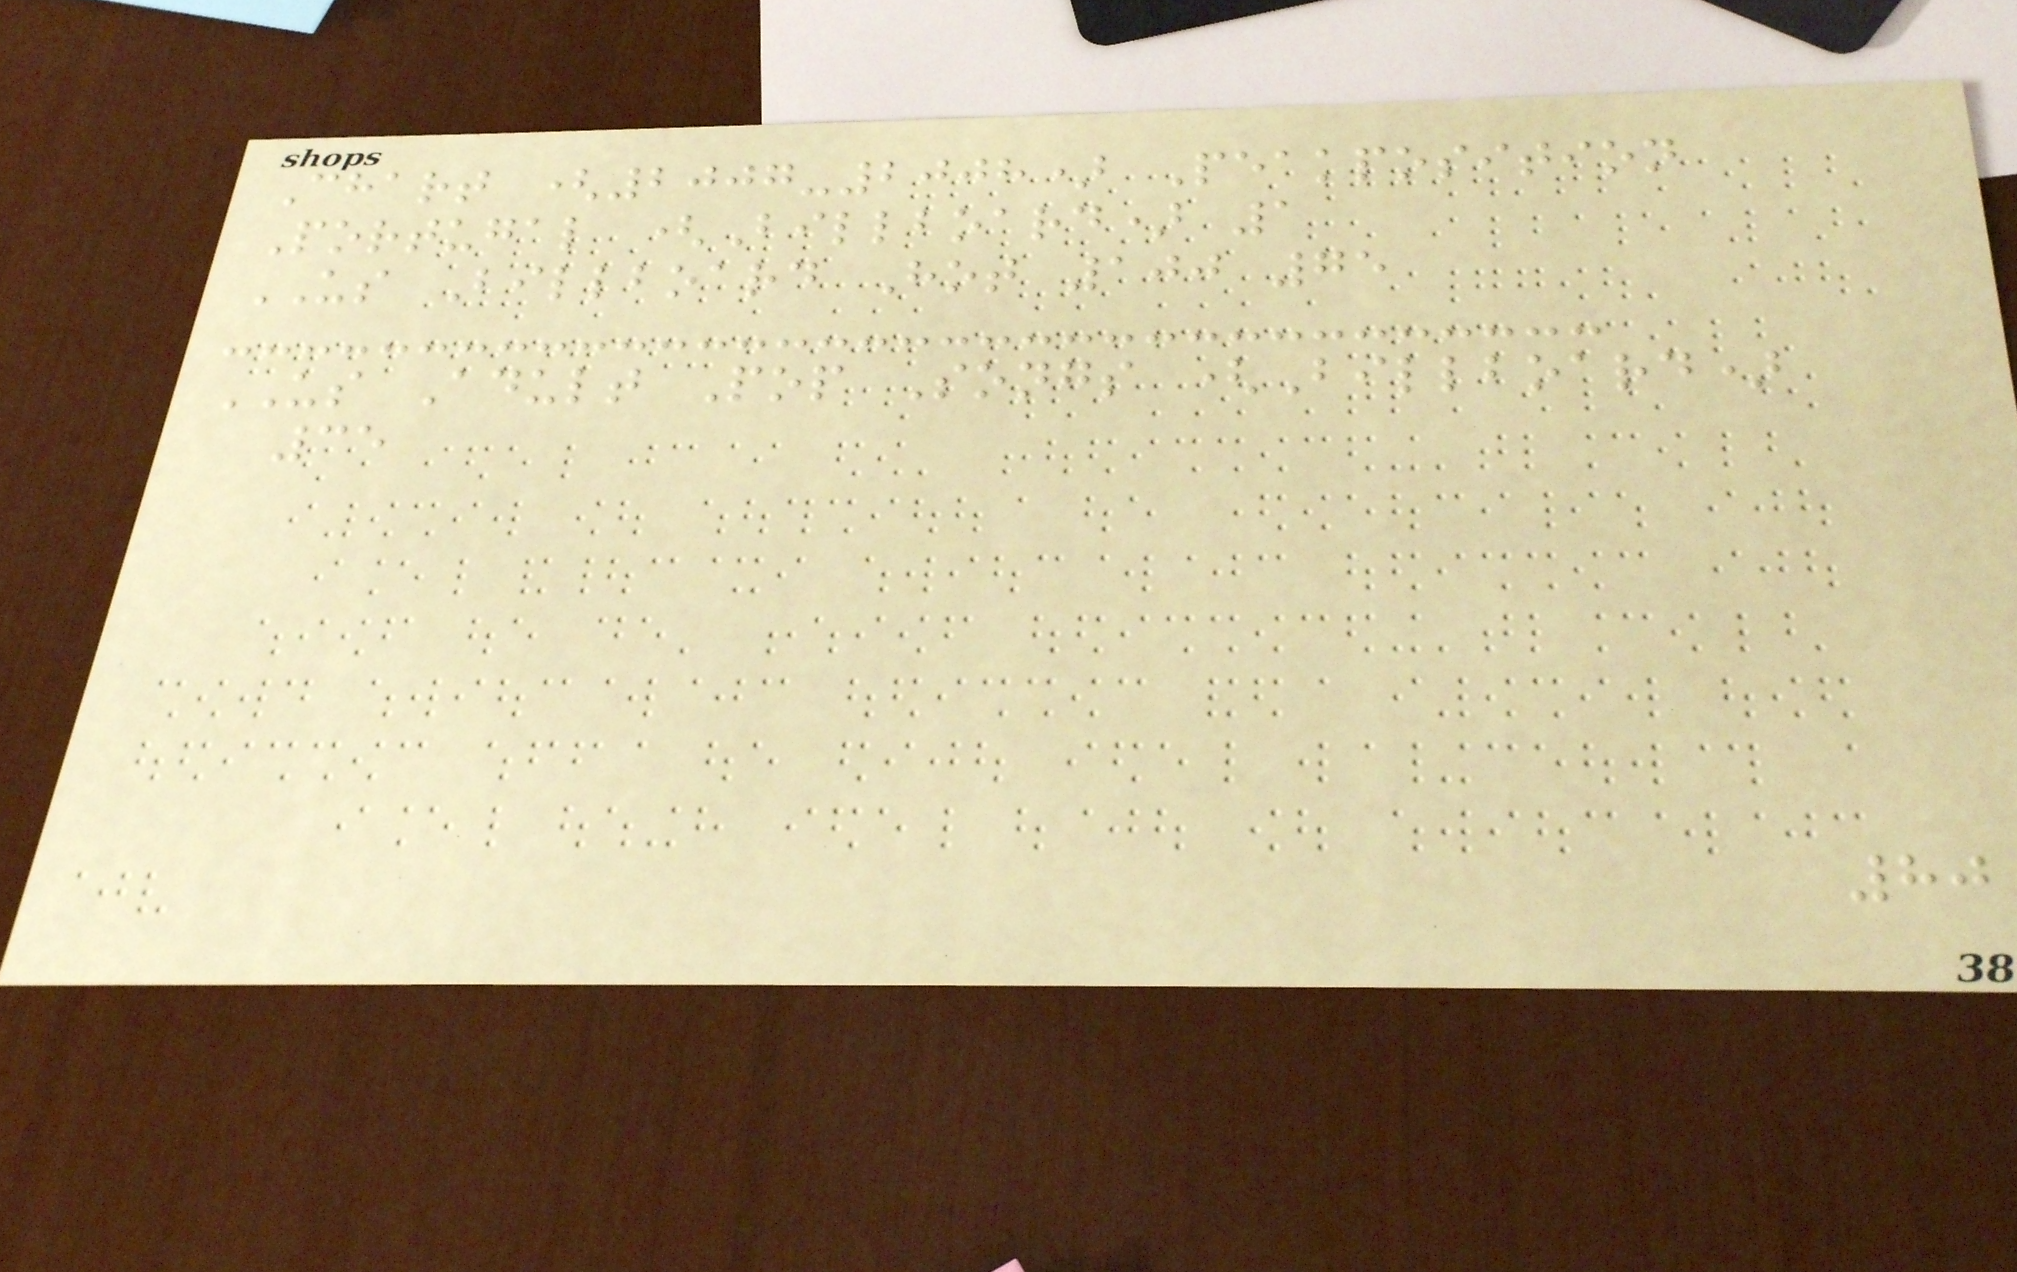Chart (2007-2008) Peakposition
Portugal (Billboard) 1
US Billboard Hot 100 75
US Adult Pop Songs (Billboard)
35
80
